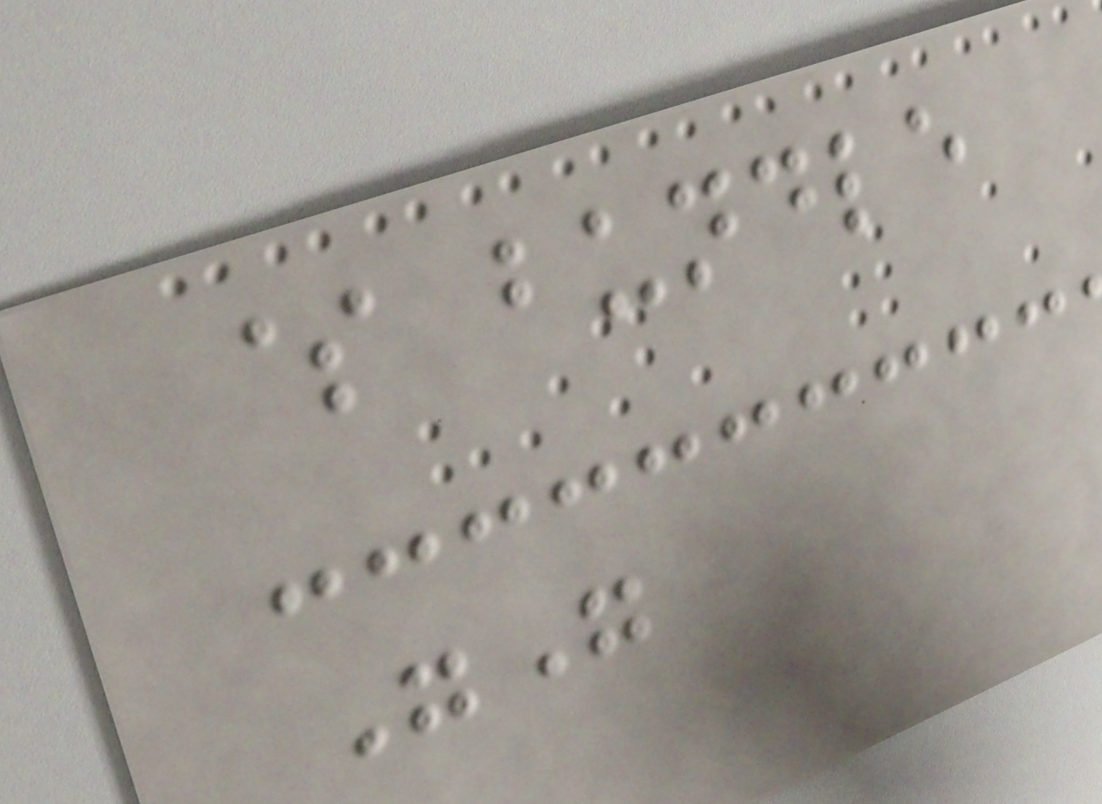$ bundle
""
